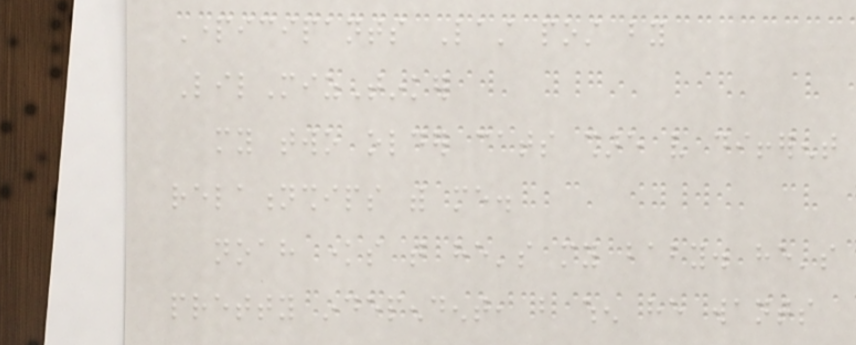Participants Last post by
LilMizTinker
my two older cats share very different
relationships with me.
noah knows that he's my baby. he's
pretty independent, but when he wants
